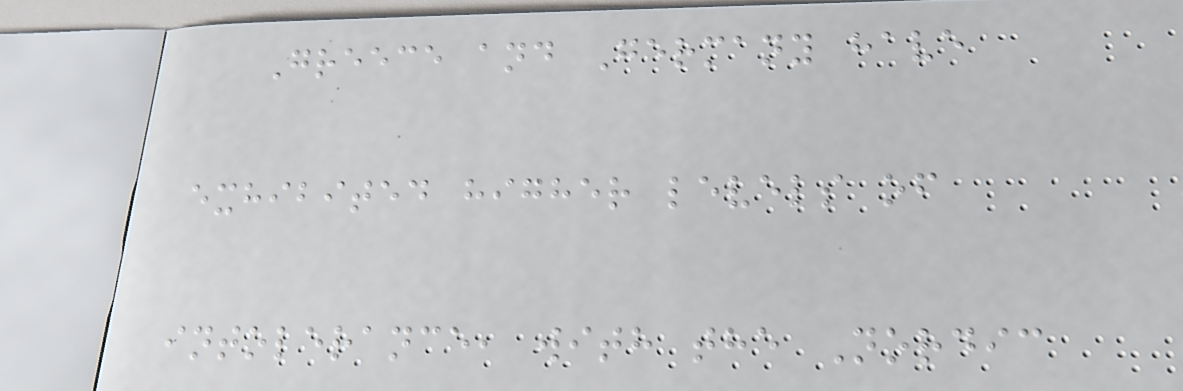Greece and Germany have
exhibited higher levels of
intolerance, with the Nordic
